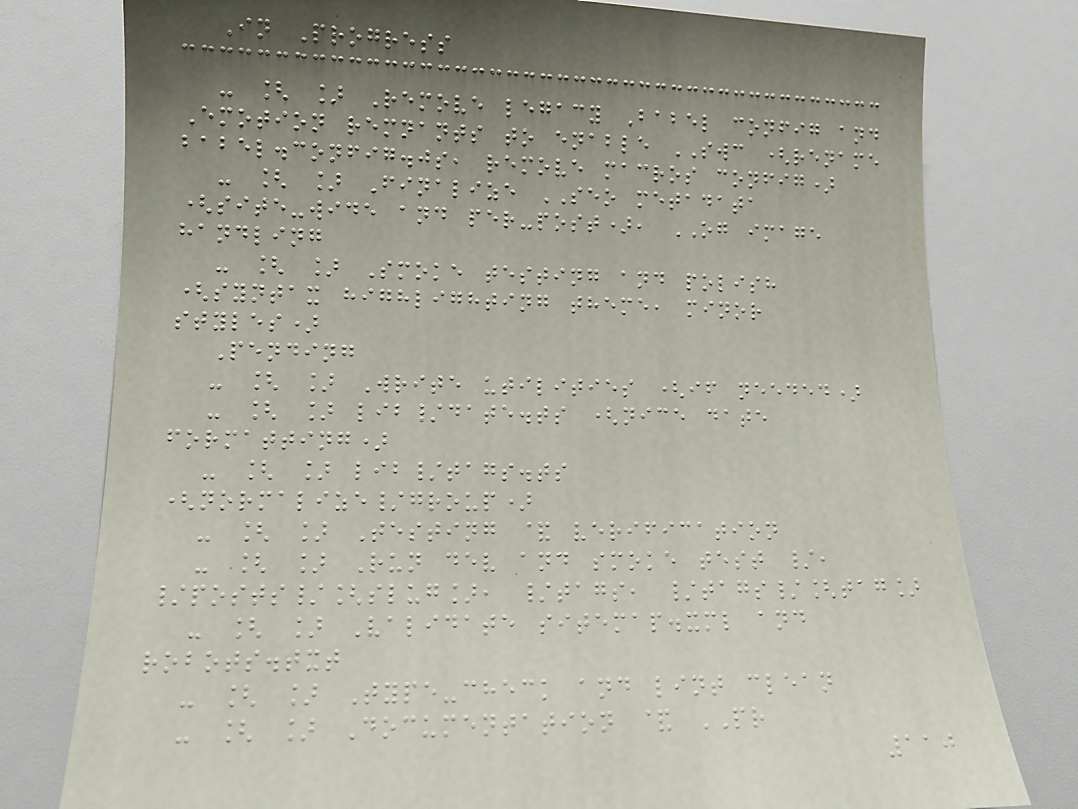In Progress
- [ ] Remove legacy Babel config and
Emotion remnants to enable SWC (rename
babel.config.js, remove macros config)
- [ ] Finalize SEO metadata
(site-wide and per-post), OG image
handling
- [ ] Smoke testing and polish
(syntax highlighting theme, minor
styles)
Pending
- [ ] Write utilities (if needed)
- [ ] lib/date.ts (nice date
formatting)
- [ ] lib/tags.ts
(normalize/group)
- [ ] Testing & verification
- [ ] Run dev and smoke test /,
/posts/[slug], /tags, /tags/[tag]
- [ ] Validate sitemap.xml and
robots.txt
- [ ] Type-check and lint clean
- [ ] Documentation & PR
110
